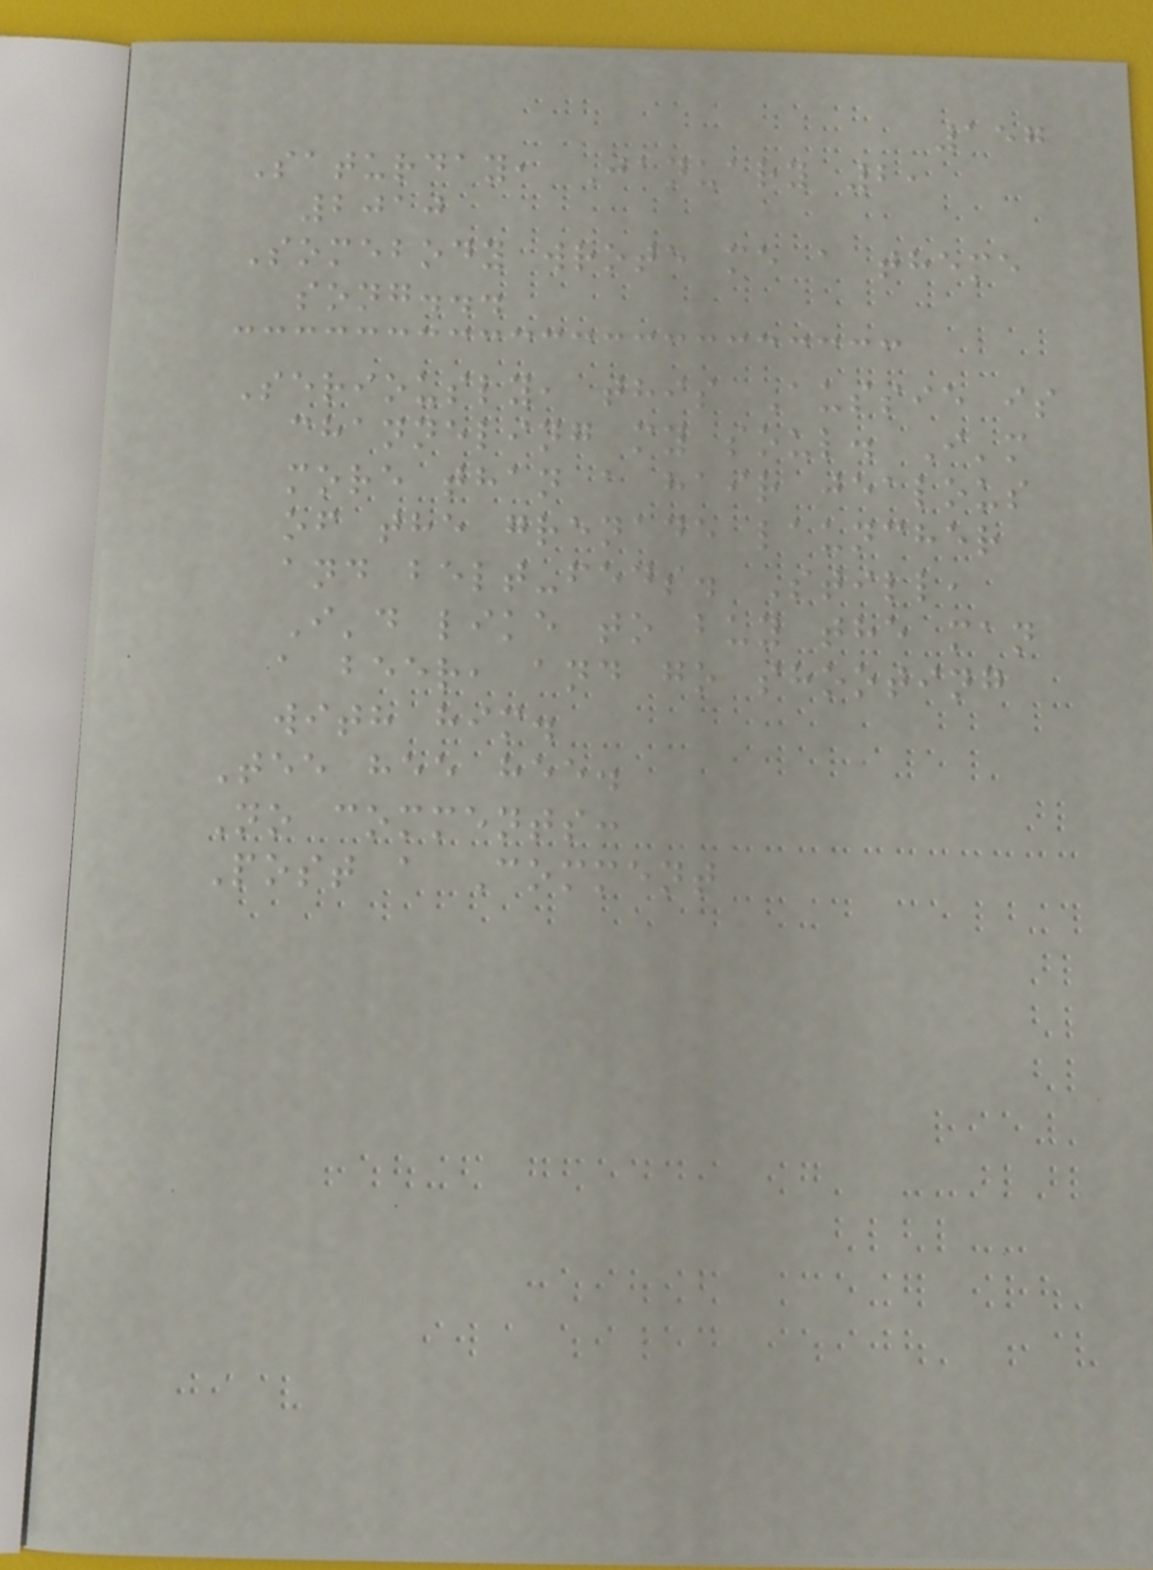157
Saturday, January 2,
2010
Somebody wrote me a theme
song...
Seriously, this Aussie is
channeling my soul. I'm
more than a hair jealous
of the grenade launcher
and belt-feds. Still,
I'd like to buy the man
a beer, and go shooting
with him.
Tee hee hee.
No comments:
Post a Comment
